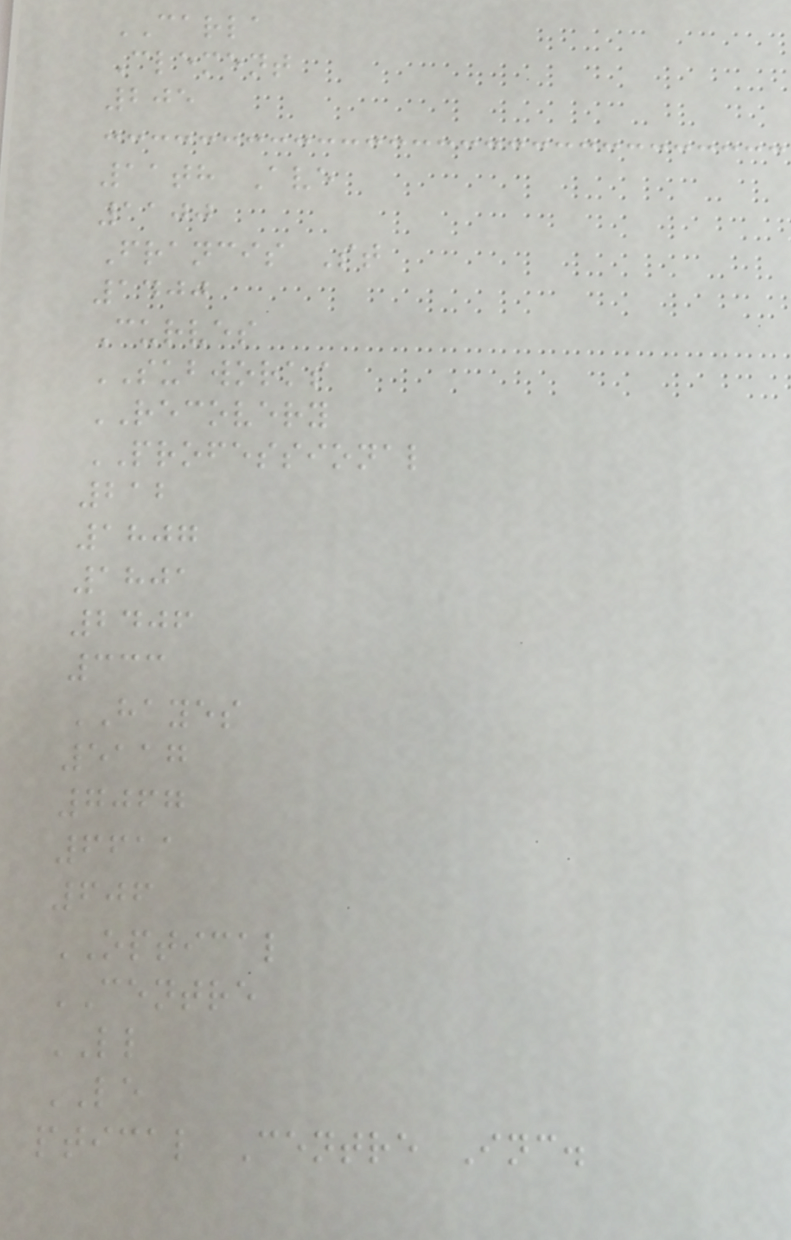CARLA
Clement
205
11th Ave
1100
Francis St
1400
Curves
SUBWORKS
RECOVERY
PROFESSIONAL
212
1807
1801
2406
333
HAYES
5117
7067
6611
606
OPTICAL
CENTRE
LL
LE
ptical Centre Inc.
